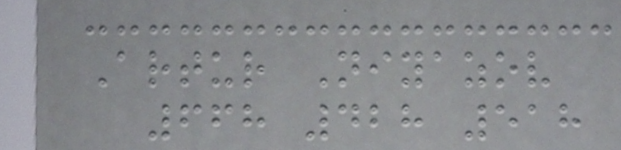Artur Niyazov
668 428 518
